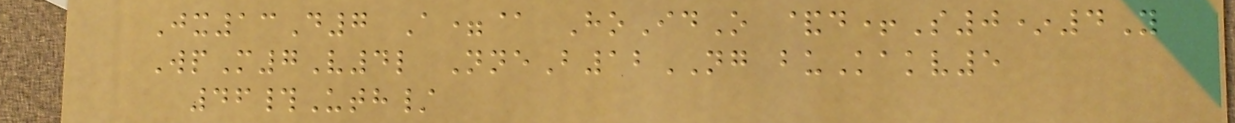Jx13D7 A=@ HoIdO &d+S0*4Y
WpM7V4l NneB12NG buKakv5
46#Uth/
